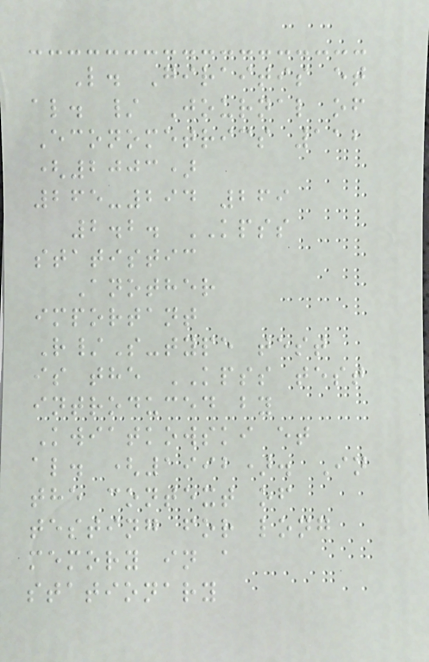L. Giraitis et
al. / Journal of
Econometrics 112
(2003)
265-294 269
2.2. KPSS
statistic
Another
important
R/S-type test
is the KPSS test
introduced by
Kwiatkowski et
al. (1992). In
the context of
testing for long
memory in a
stationary
